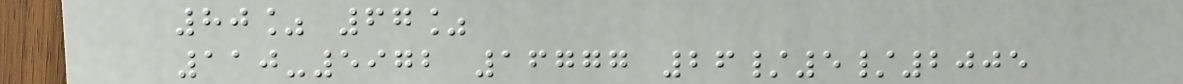80% 67%
110-5972 16777 26/5/2005
